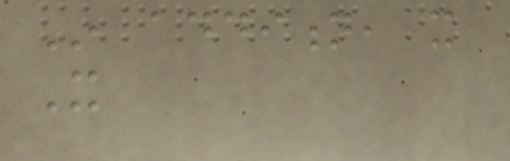In addition, it
It
